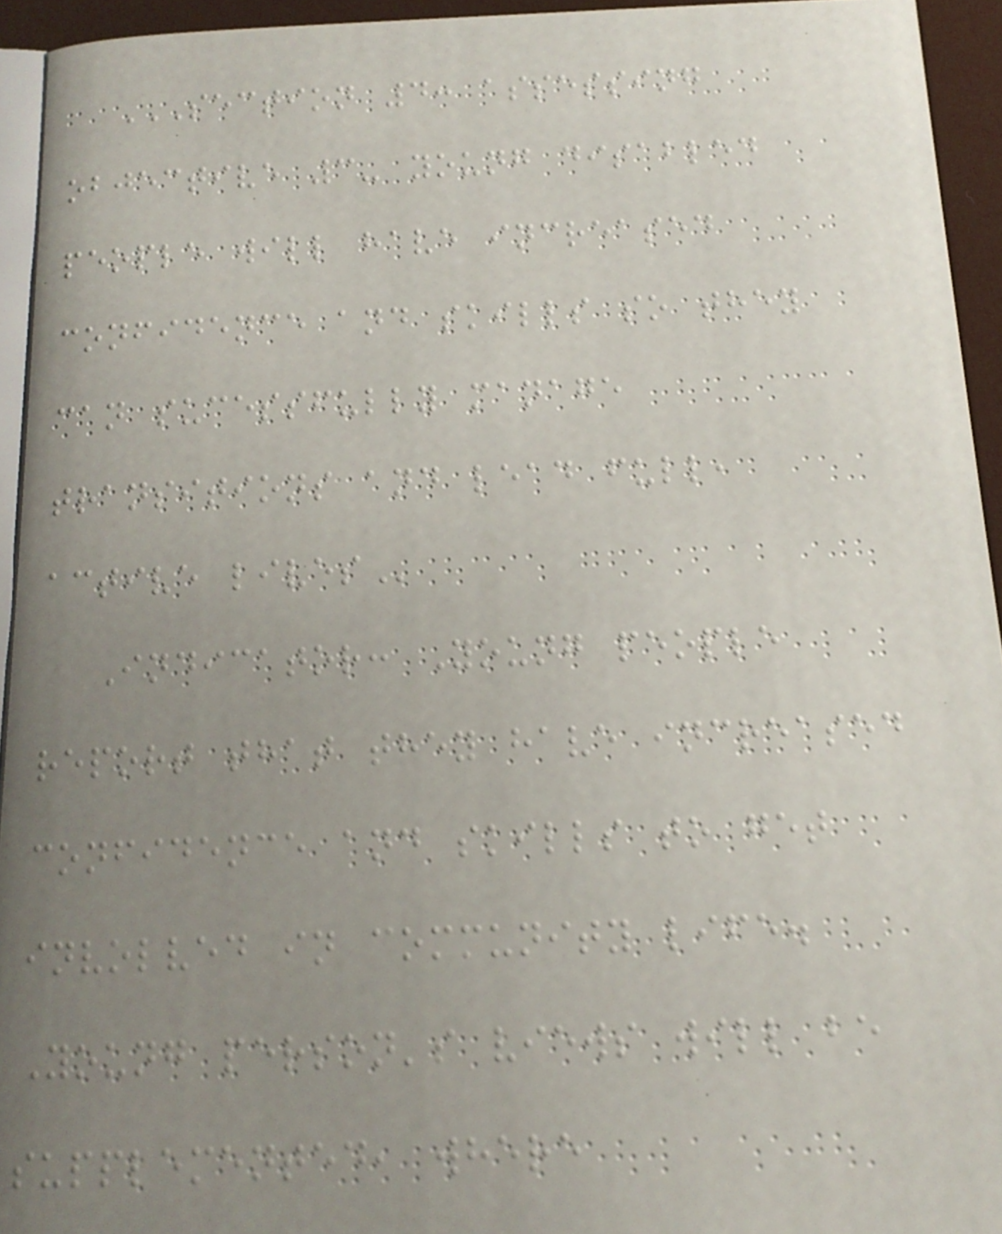SECTION 4: ASSESSING
OBJECTIVE 3- YOUNG DISABLED
PEOPLE WILL HAVE INCREASED
CONFIDENCE AND SKILLS SO THEY
CAN SUCESSFULLY MANAGE
TRANSITIONS AND LEAD FULL,
ACTIVE LIVES
Indicator: Young people
report that they have increased
confidence and skills to get
involved in community life.
Young person's views will be
supplemented, where
